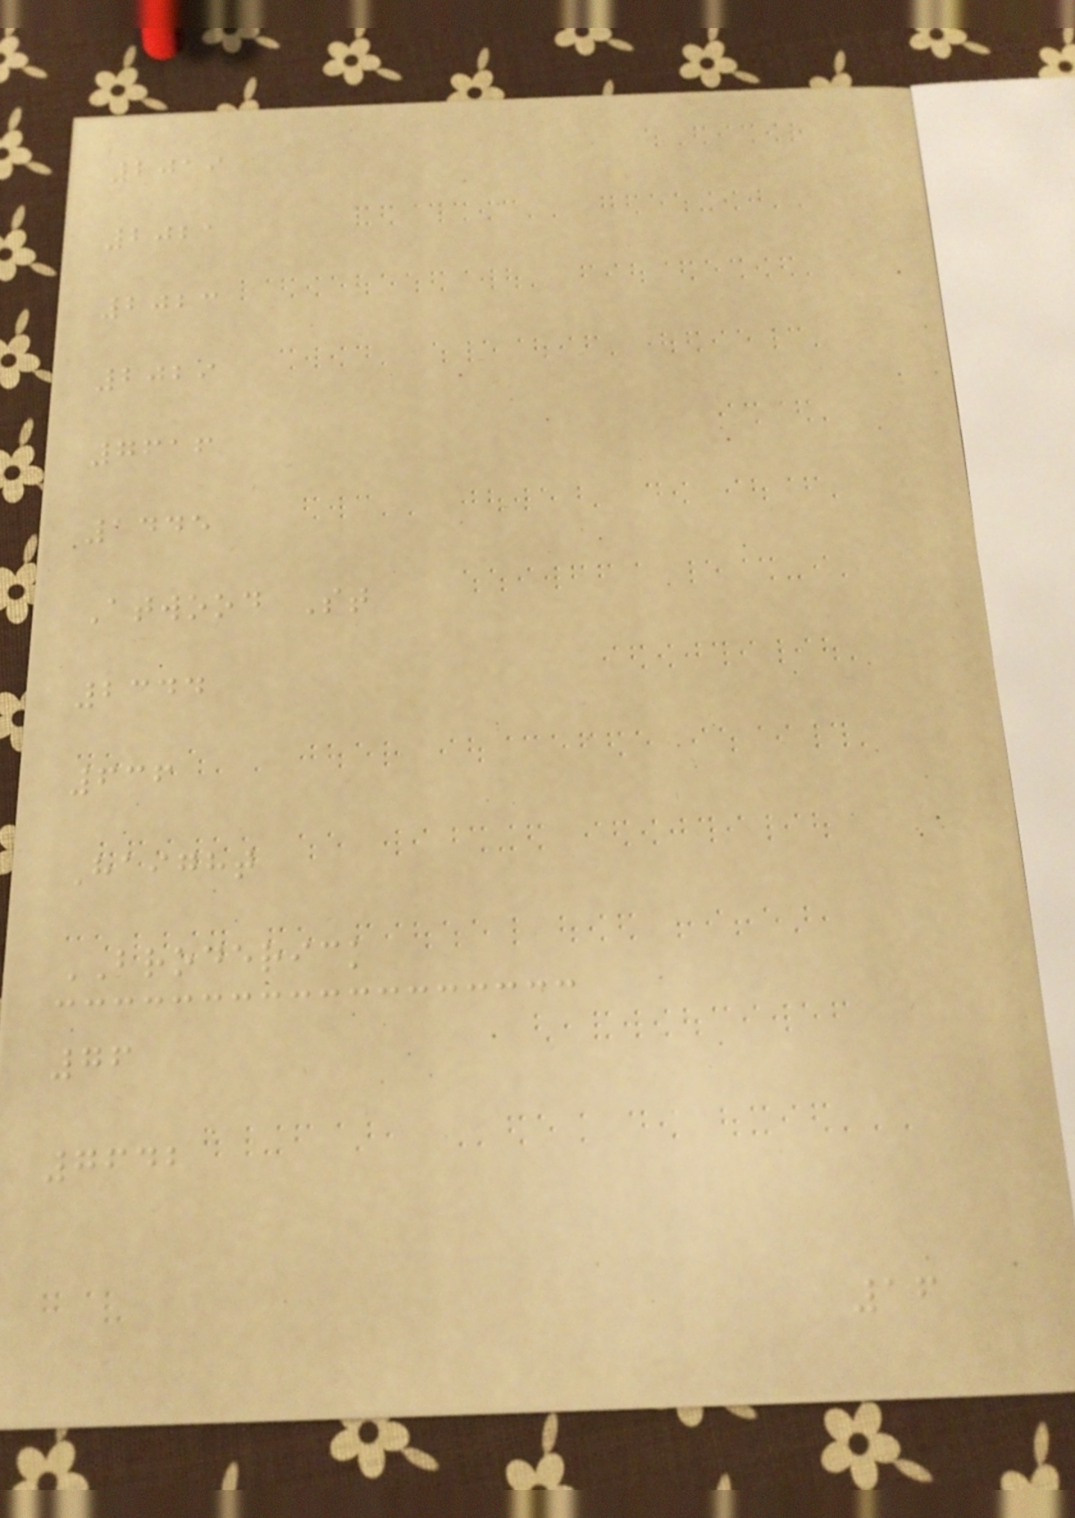2019
2021
2023
2029
7616
1445
Atwood St
2344
636
Haight
BRODERICK
76
7642
16
